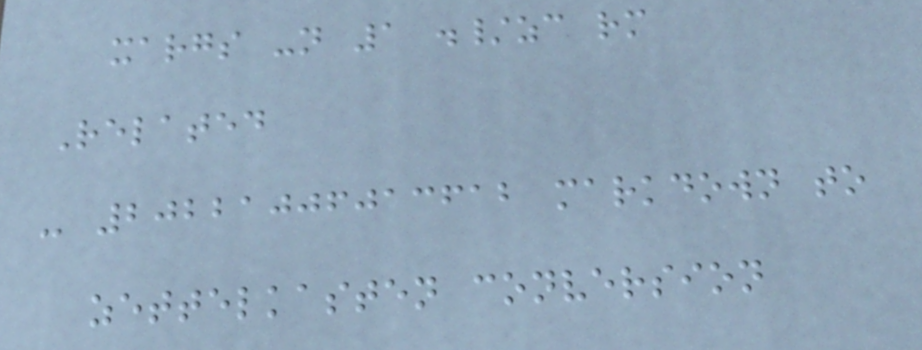xargs -n 1 ./zc rm
Related
- 20221006013612 markdown to
zettelkasten conversion
